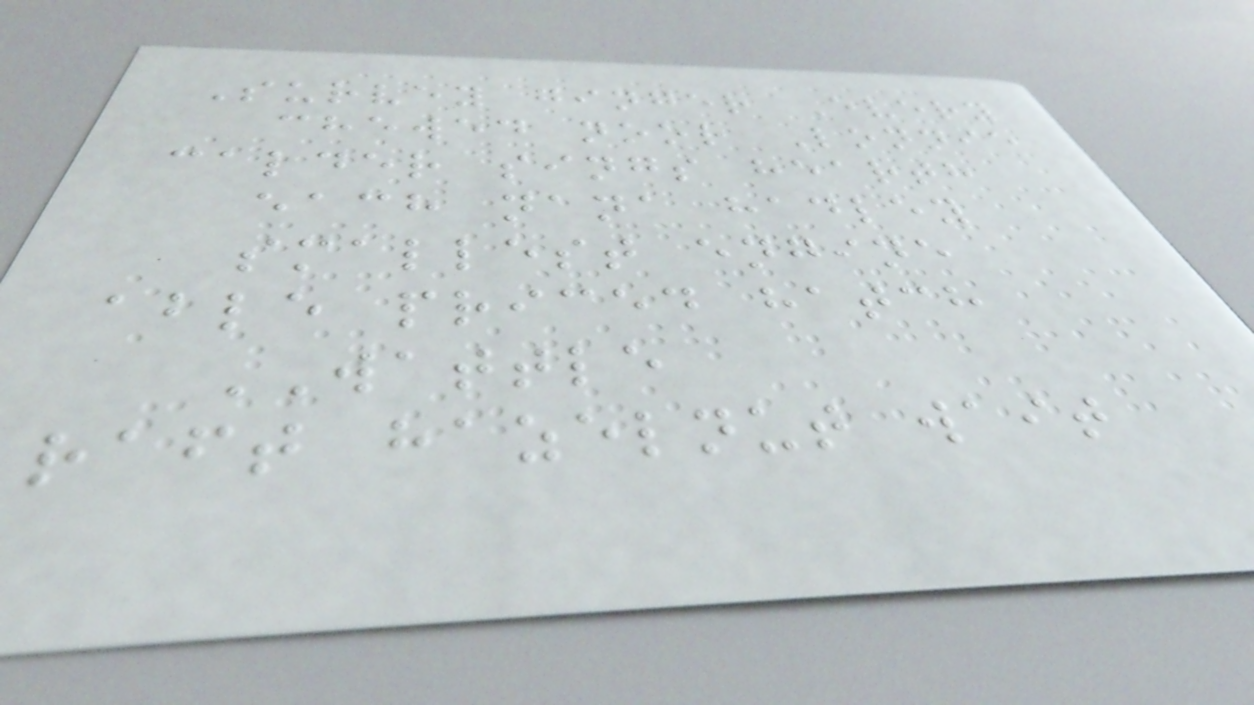Survey ginger Every
chewed noor Lonnie
calder sings hearth
each nana hadley
smallest engine
able priced hatch
WATTLE
raft hazelnut wait
